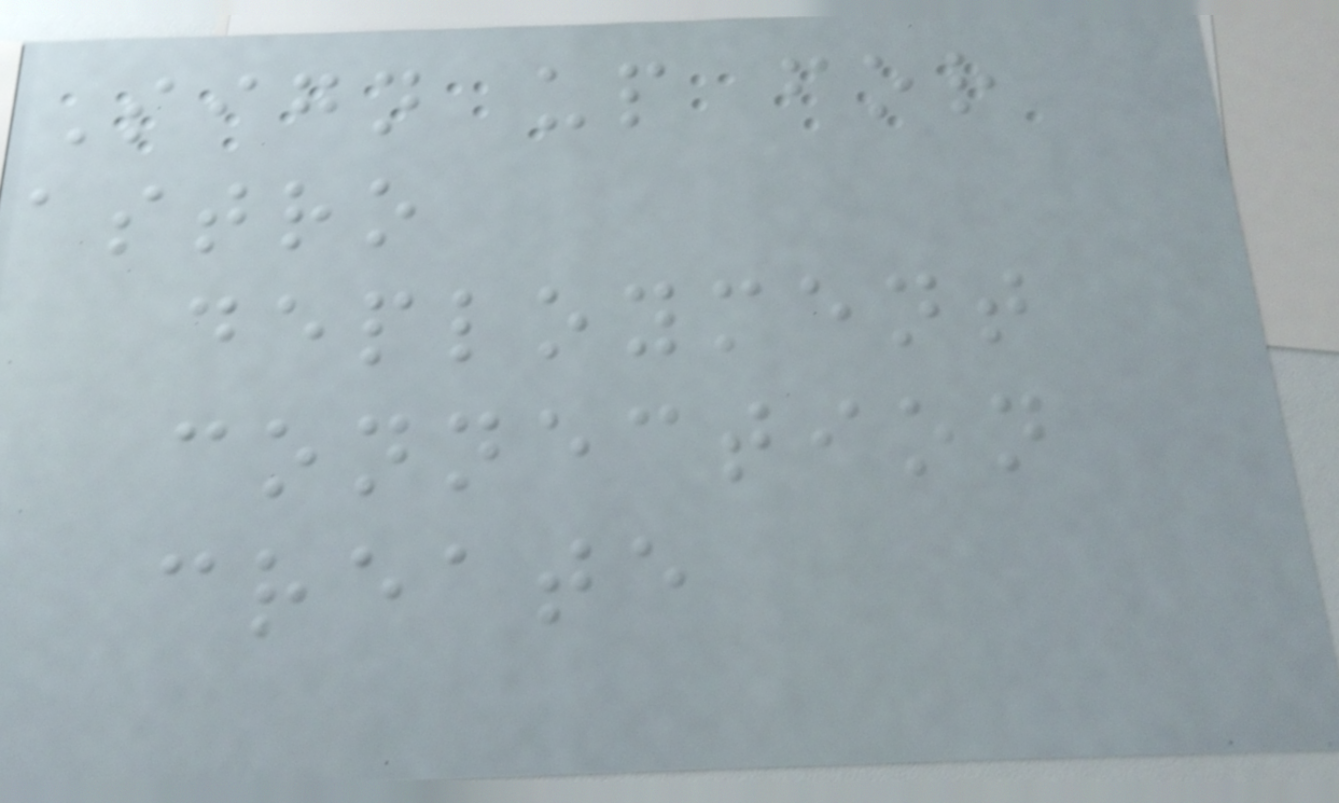Sign up for
astro
deployment
connection
create
